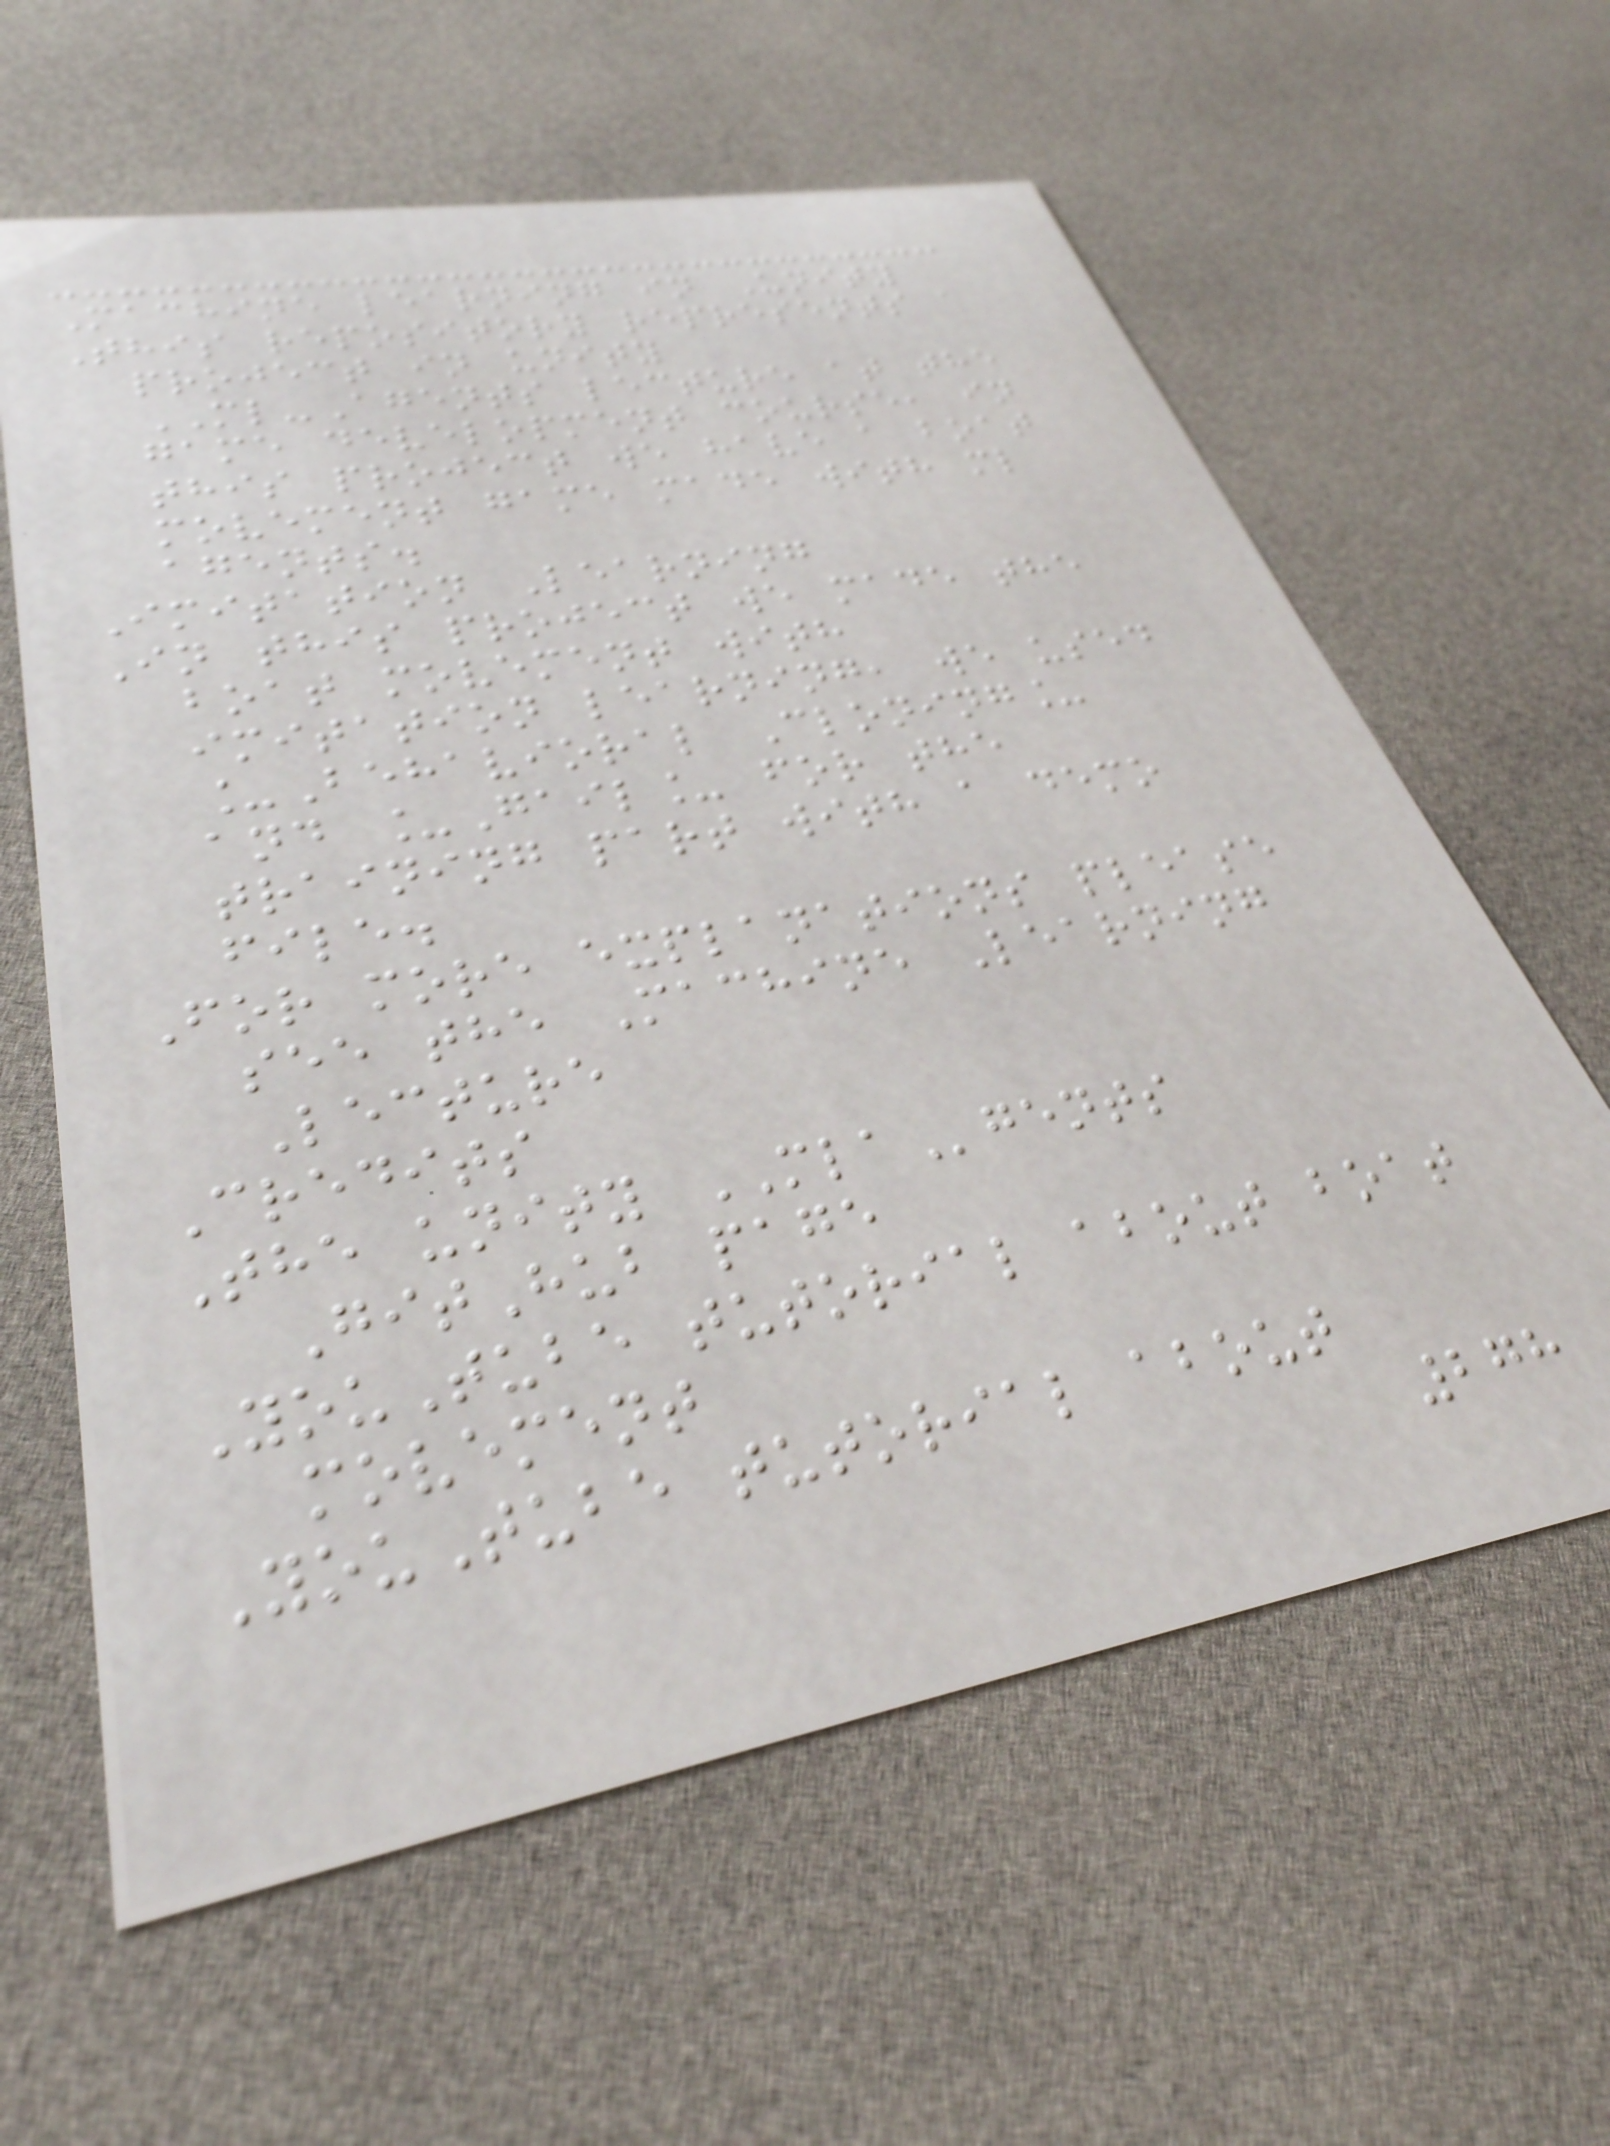Machine learning in Unity
This repository represents a
project in unity
ML-Agents lecture at the
game development course, in
this project we have a boat
movement game made with ml
agents.
Imitation Learning
In this project we made the
boat movement with
imitation learning, we used
_Behavioral Cloning_
and _Gail_ for the
training part with a demo
file.
For more explanations please
see the Machine Learning
Lecture
Credits
The unity MLAgents
GitHub page
YouTube tutorial about boat
movement
YouTube tutorial about
278
